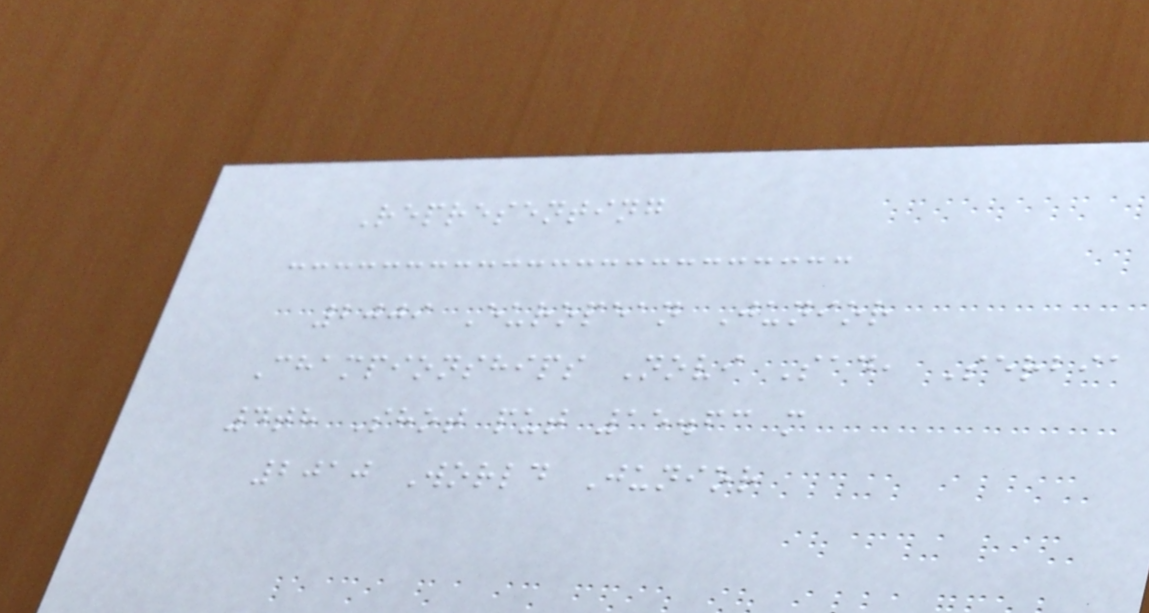Representing
2009 European Junior
Championships Novi Sad, Serbia
4th Shot put 15.63 m
2010 World Junior
